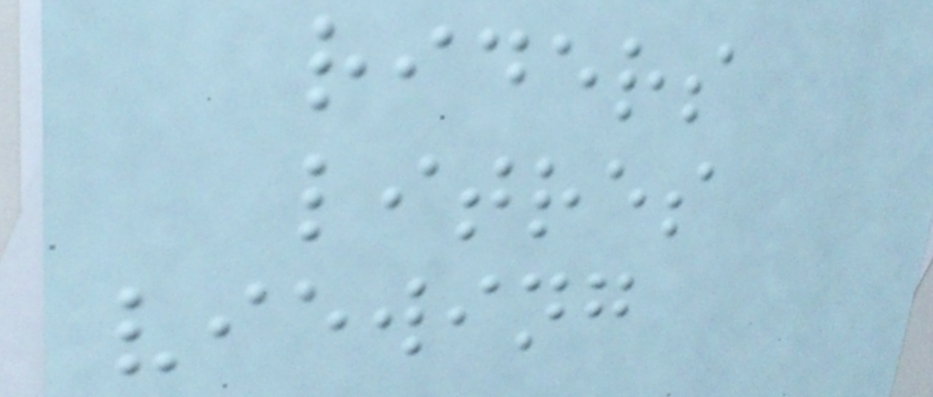riders
litres
viewing
